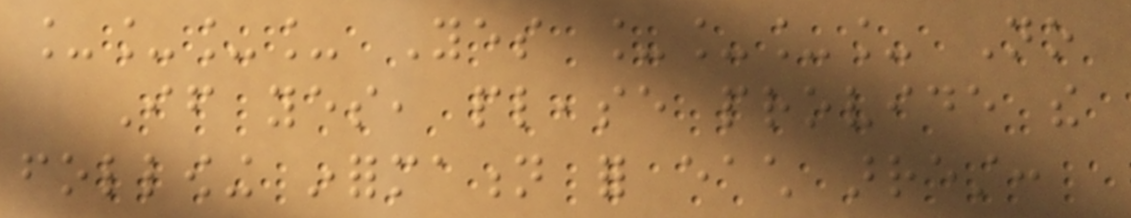____ Yes ____ No
If yes, please provide the
following information for each arrest:
